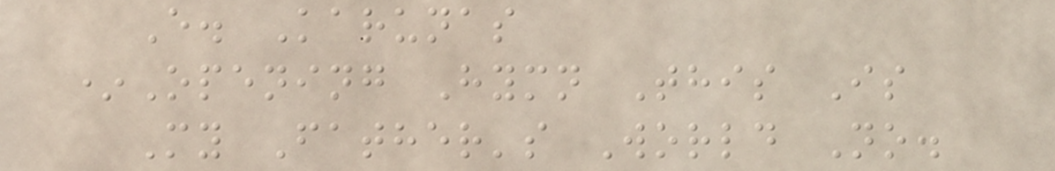E. Karunas
*Opening Hymn This Is
My Father's World No.
